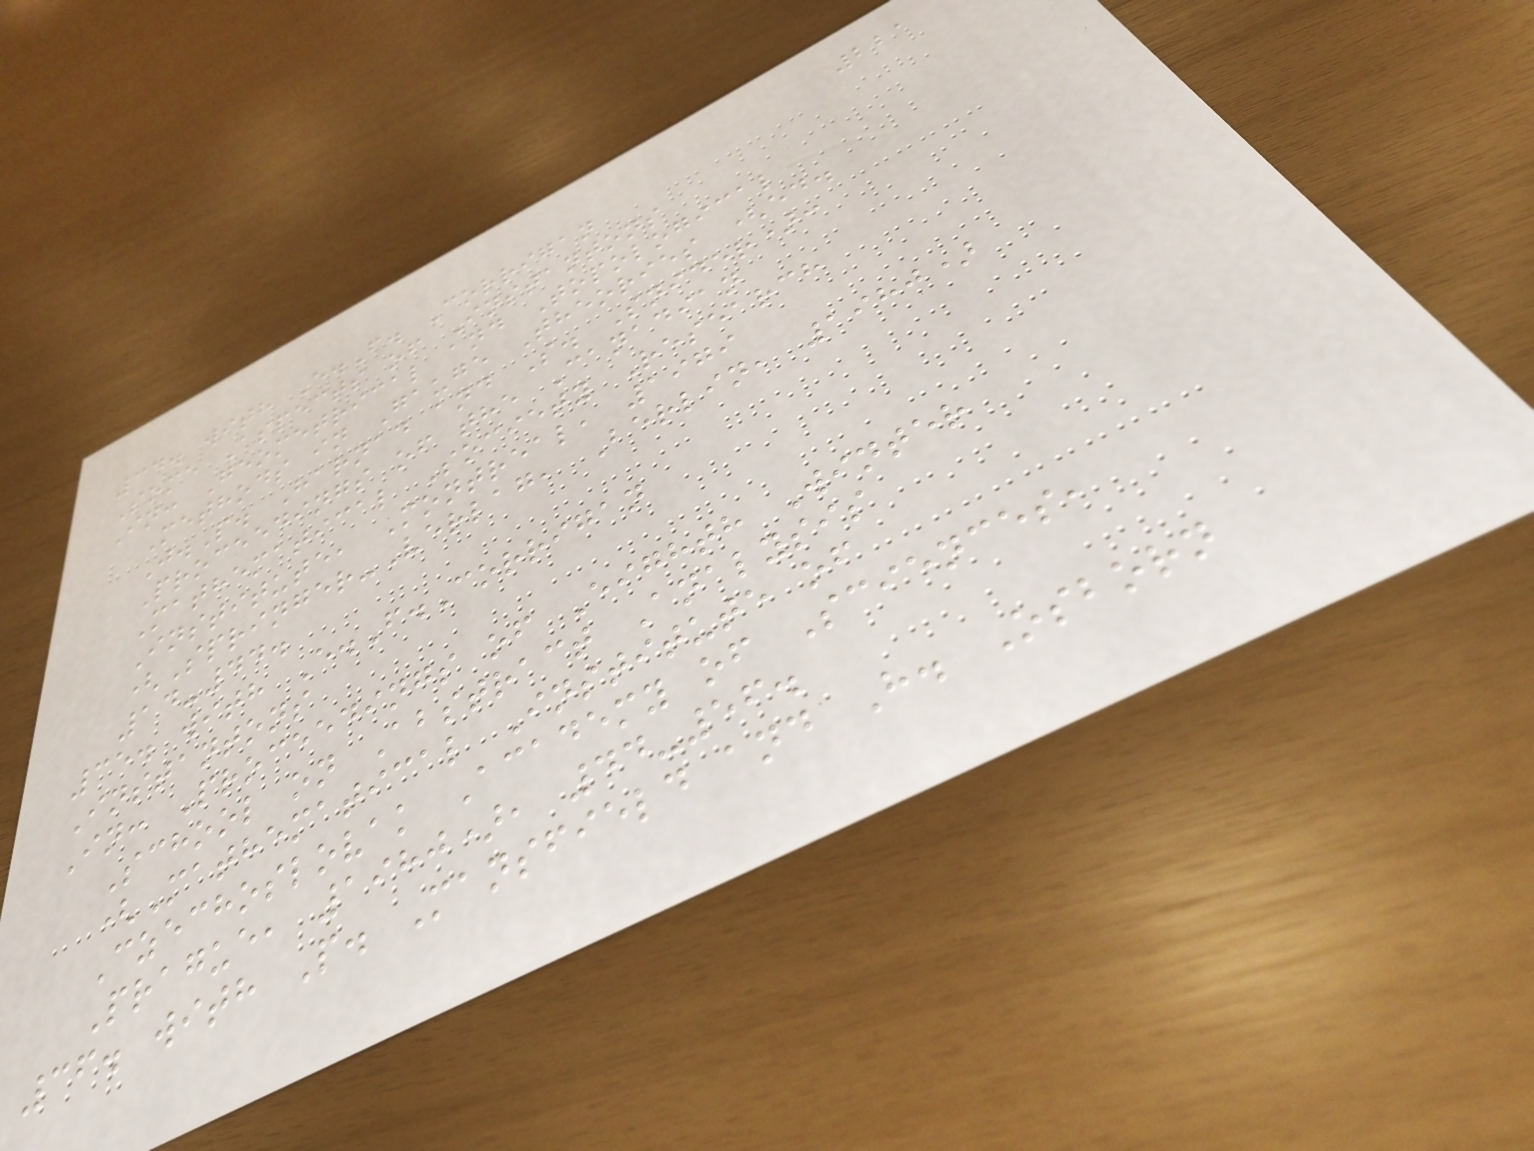221
34. with E.F. Corrigan
Some Aspects of Instantons
In: Geometrical and Topological
Methods in Gauge Theories (ed.
J.P. Harnad and S. Snider):
Proceedings of the Canadian
Mathematical Society Research
Institute, Montreal, 1979
(Springer-Verlag, Berlin, 1980)
14-44.
35. with E.F.Corrigan
Instantons
In: Proceedings of Eighth Winter
School on Abstract Analysis
(Mathematical Institute of
Czechoslovak Academy of Sciences,
Prague, 1980), 44-56.
36. with P. Mansfield and H. Osborn
